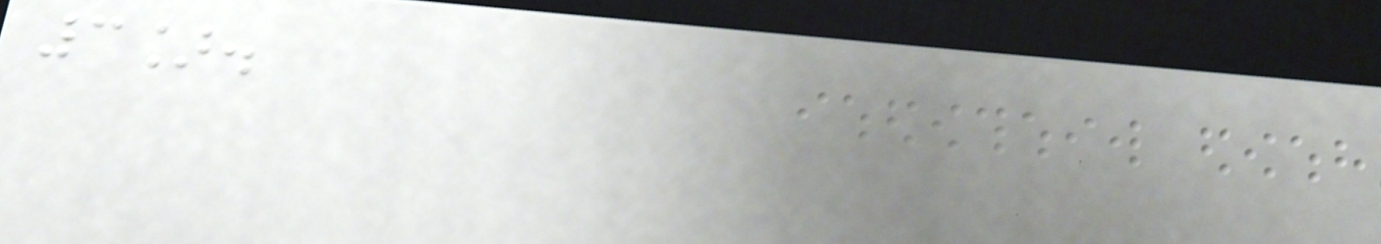3].
